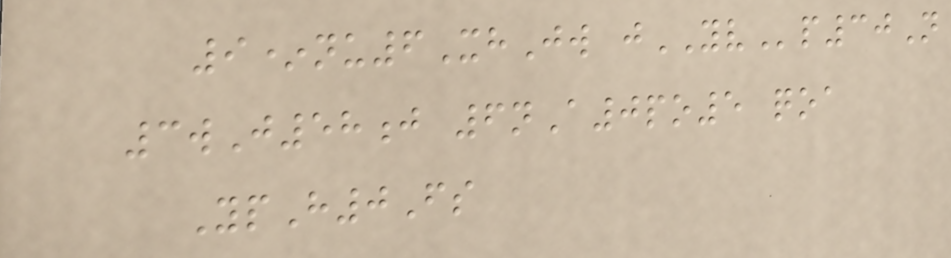9*nu6XhJw jYVp30N
3wJ58j 6nA0po5 qoa
YpH0Fs
